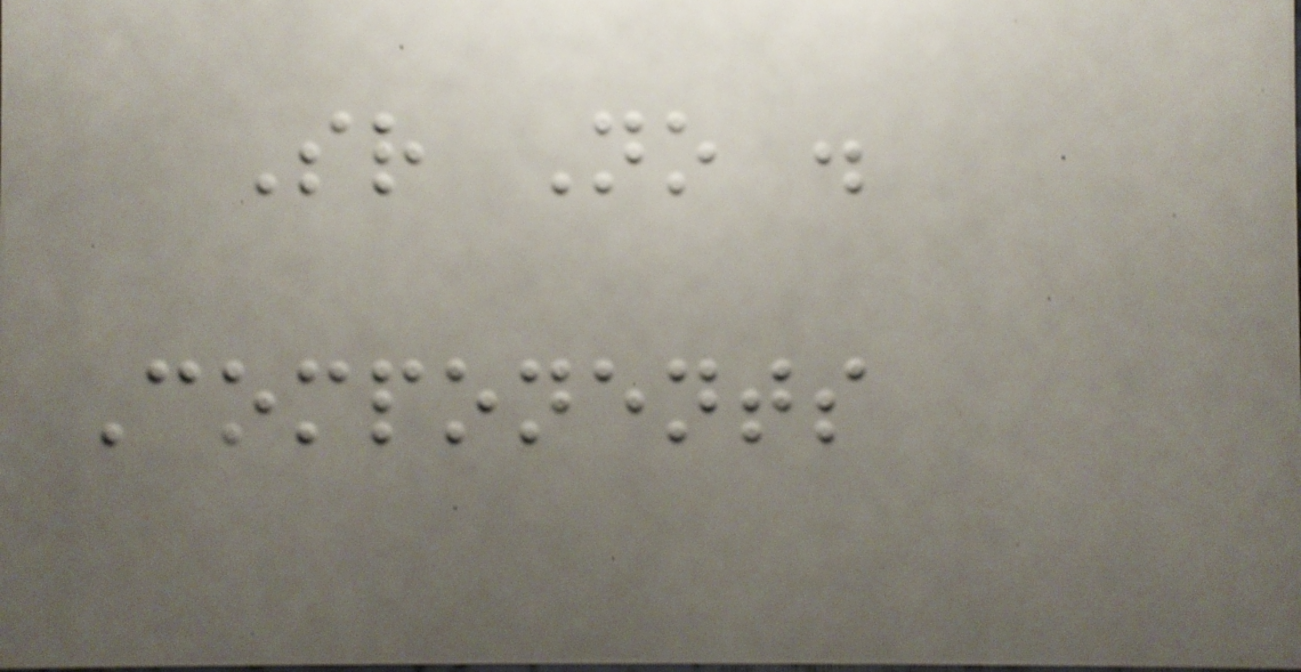Sr No .
Components
